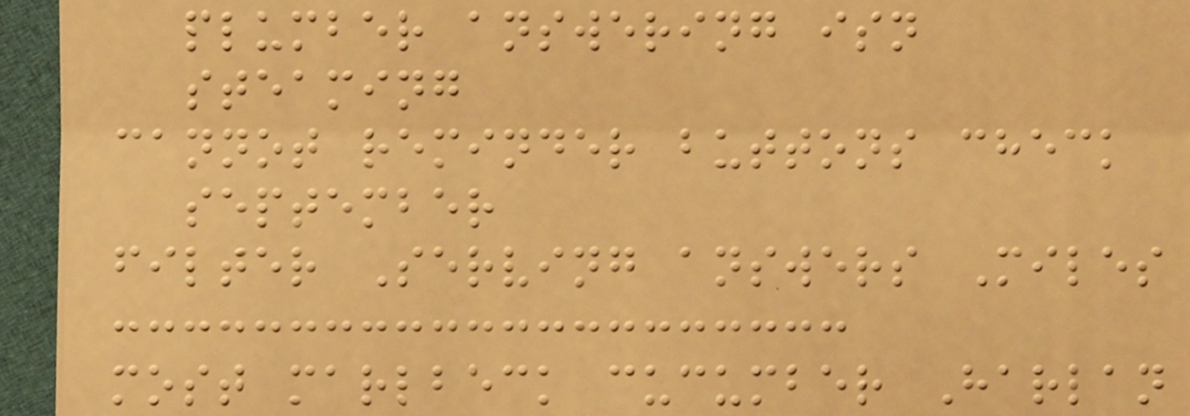plumber answering isn
steaming
cannot reminder buttons check
september
filter Serving answers Miles
most marlbeck cucumber Harlan
